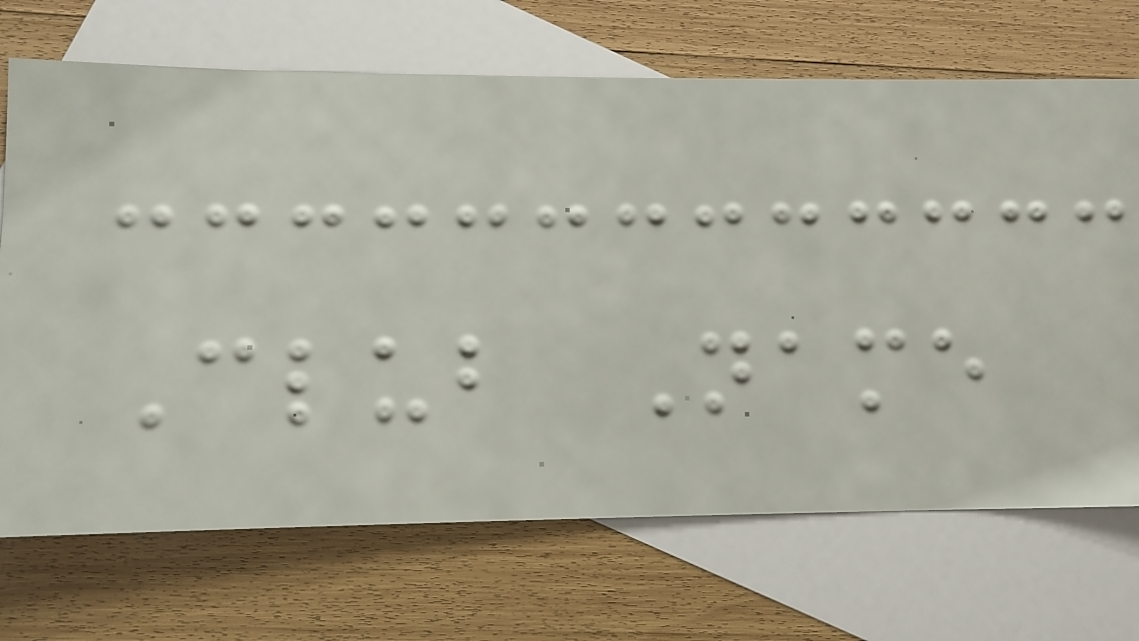Club Name
